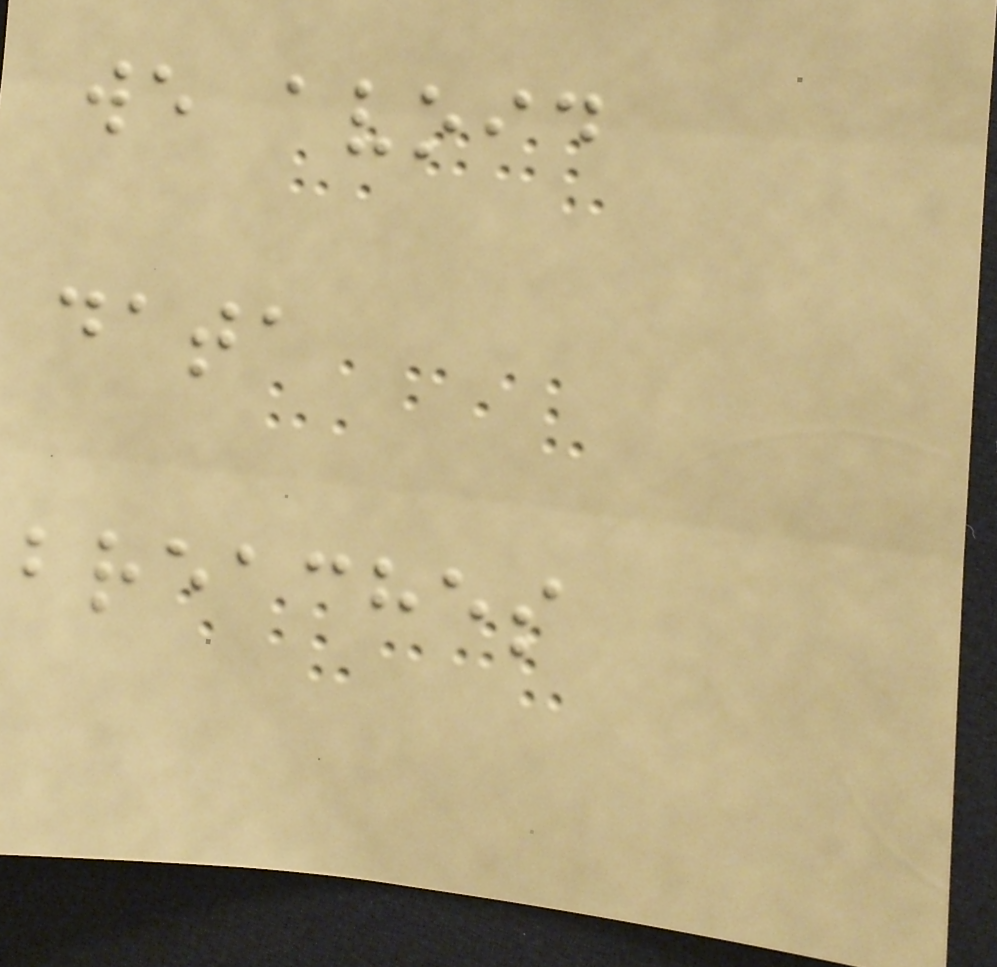we avoid
data
breaches
